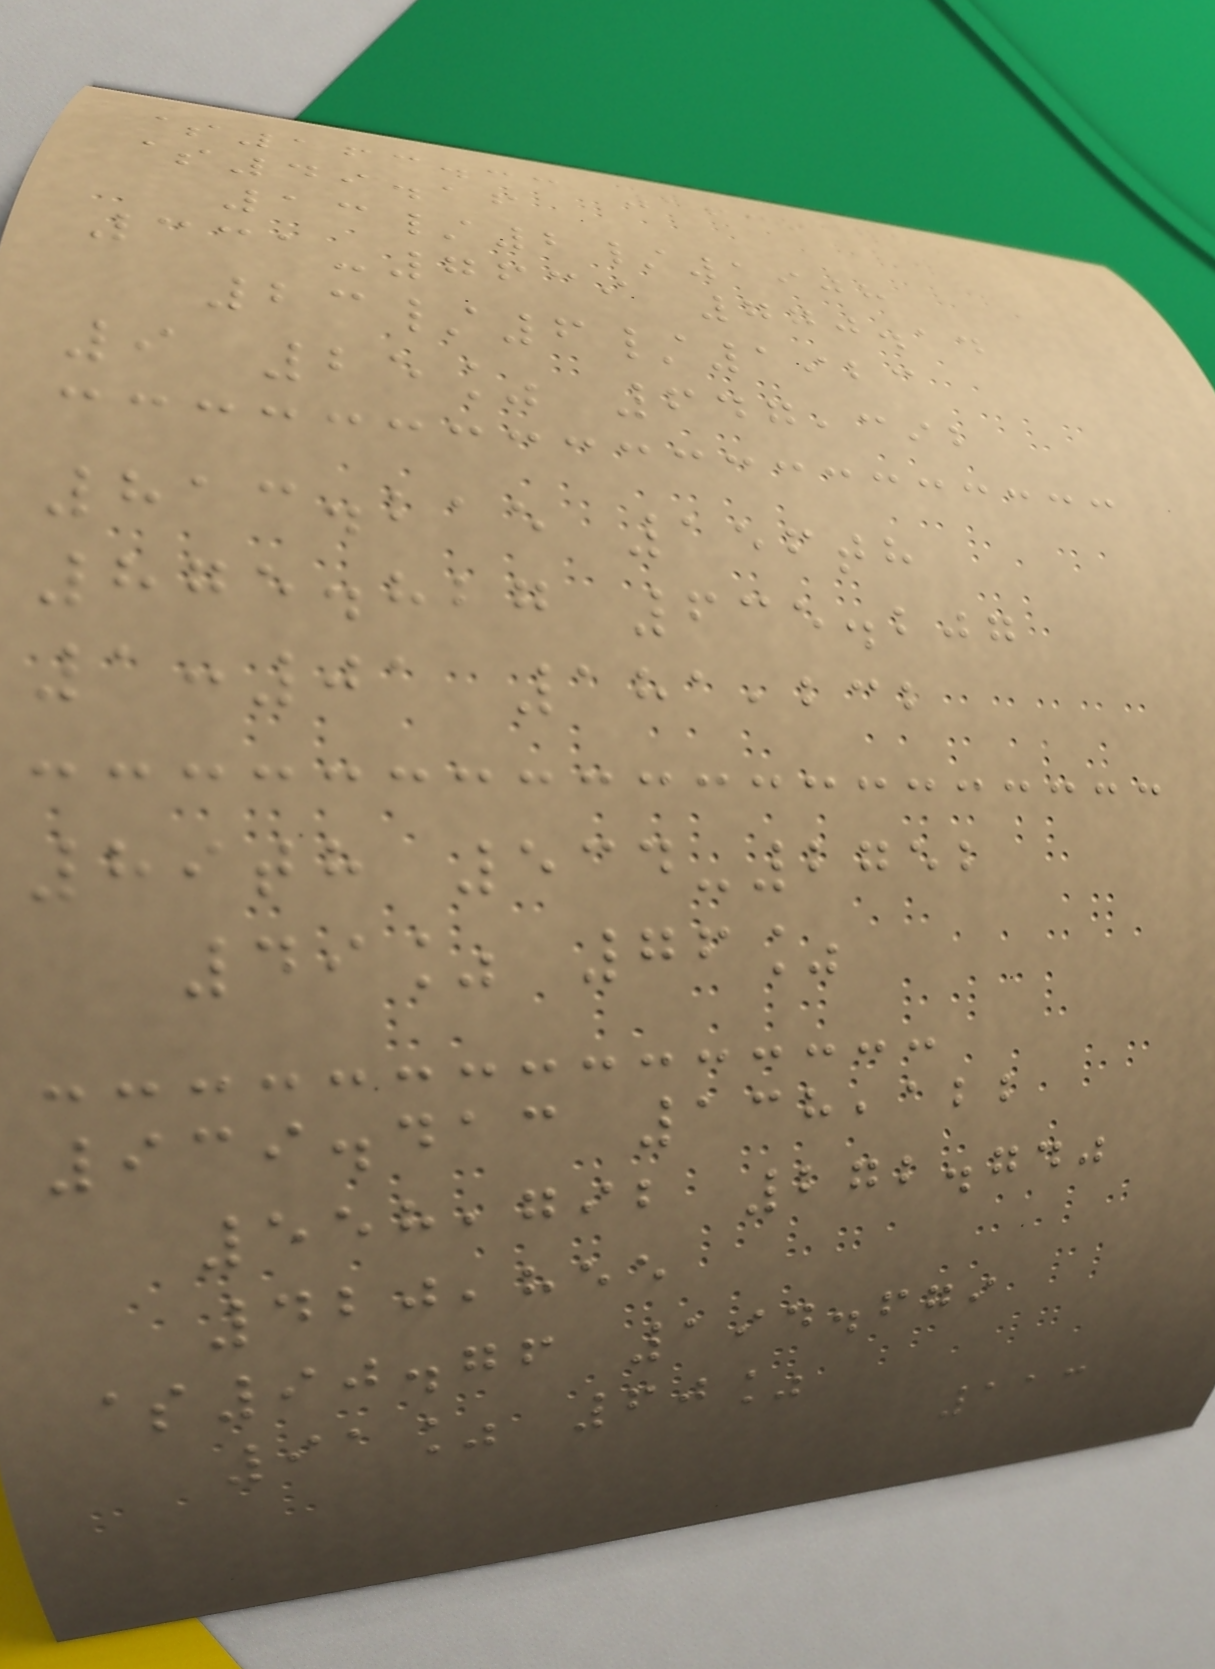$163.33 1639
$49.16
13/2/1908
331-7639 770.14
23/6/1923
9 25% 647,392
813.215 156th
875.827 635.207
1:01 181,232
89th 534-2752
49% 76%
939.413 138,122
558,792 272.740
420,855
$90.76 194.679
91% 60%
113
